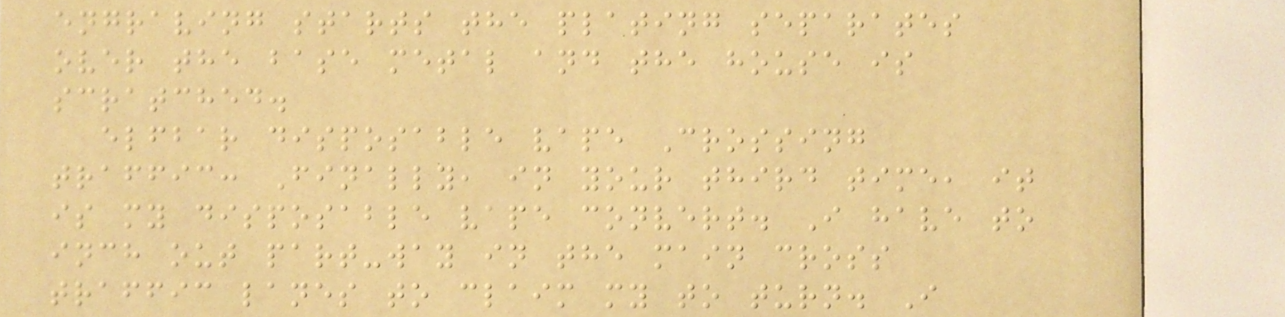engraving starts the plating separates
over the base metal and the house is
scratched.
elfbar disposable vape Crossing
traffic: Finally, in your third time, it
is my disposable vape convert. I have to
inch out part-way in the main cross
traffic lanes to claim my to turn. I
